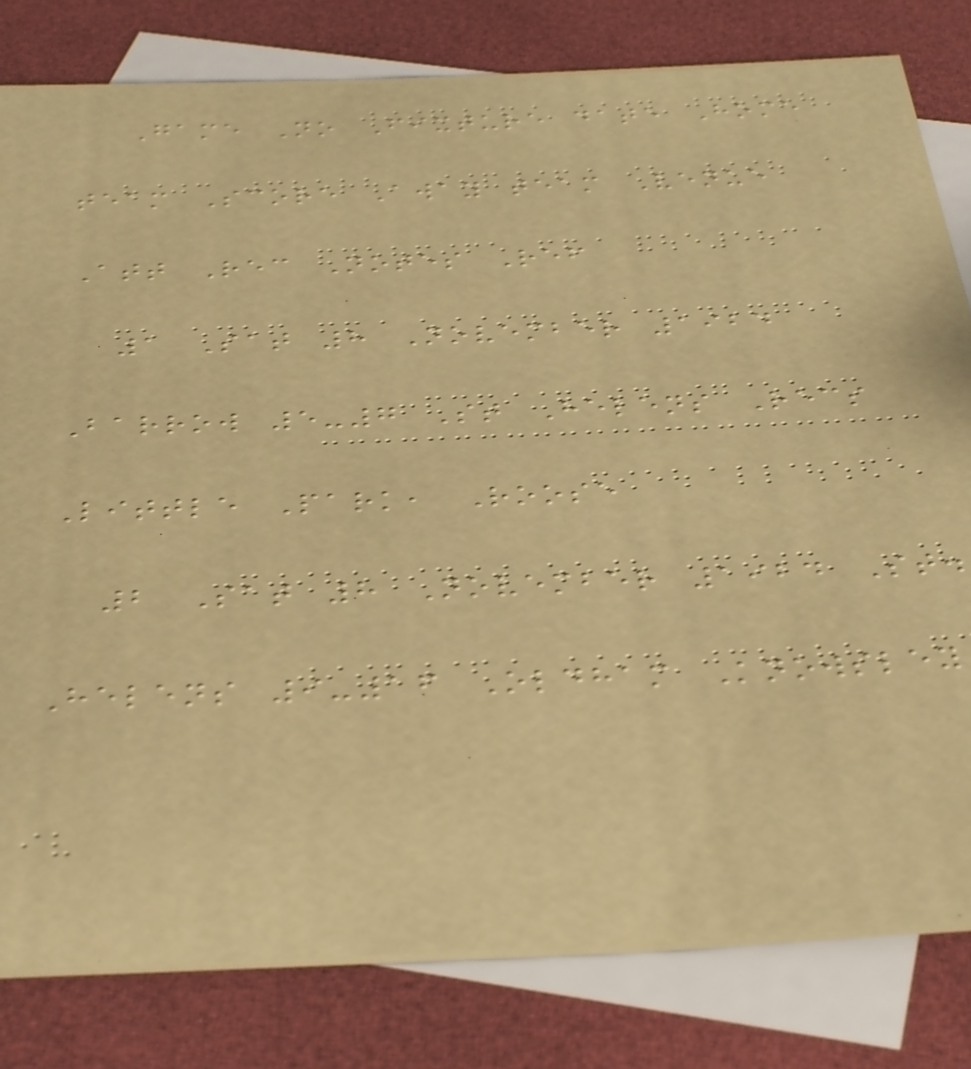Game No Fixture date Home
team Score Away team Venue
Att Rec Notes Ref
1 Sat 8 November 1924
Barrow 5-7 St Helens Recs
Little Park, Roose
2 Sat 8 November 1924 St.
Helens 9-16 Oldham Knowsley
